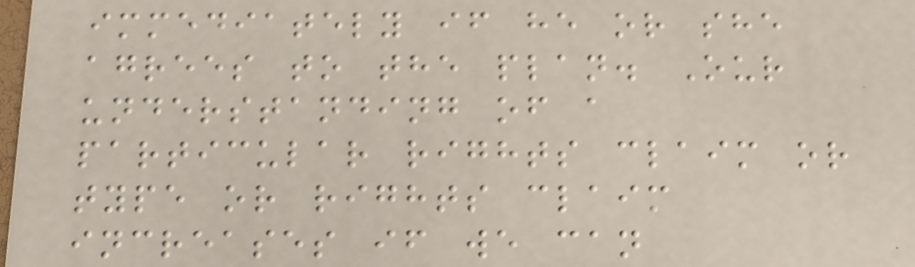immediately if he or she
agrees to the plan. Our
understanding of a
particular rights claim or
type or rights claim
increases if we can
